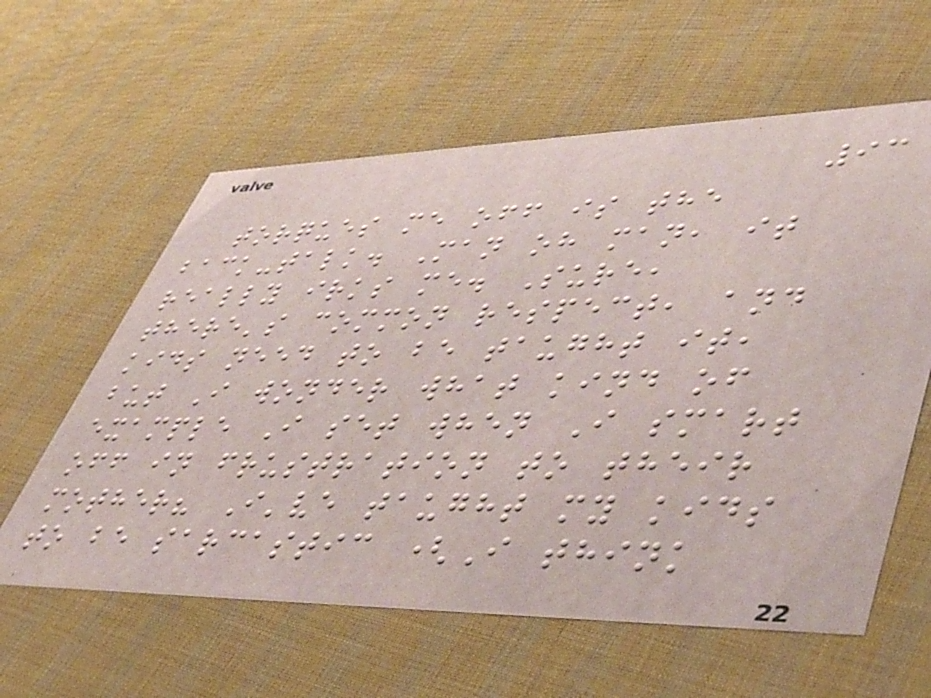93
torques me off is the
back-talk. Man oh man, it
really irks me. Sure,
there's common respect, and
kids need to be taught it,
but I wonder what kind of
example I set when I smart
off in frustration to their
mother? I've taught my kids
to be sarcastic (I think
